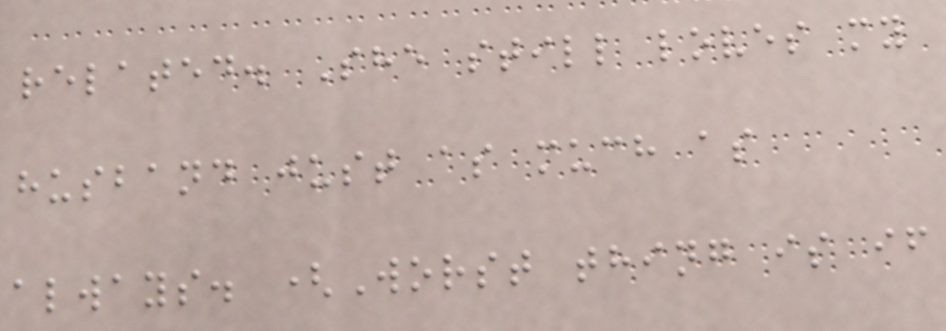related. She still loves my
husband just as much as
always. (Worst thing is if
